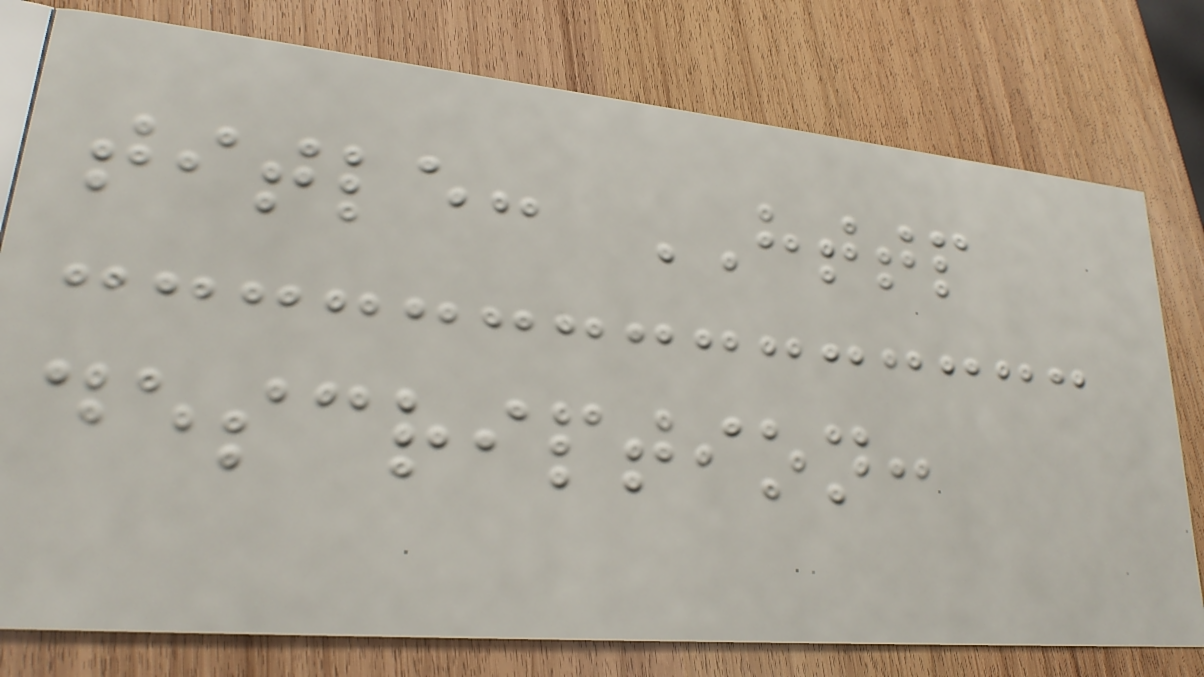title: HTTP
description:
